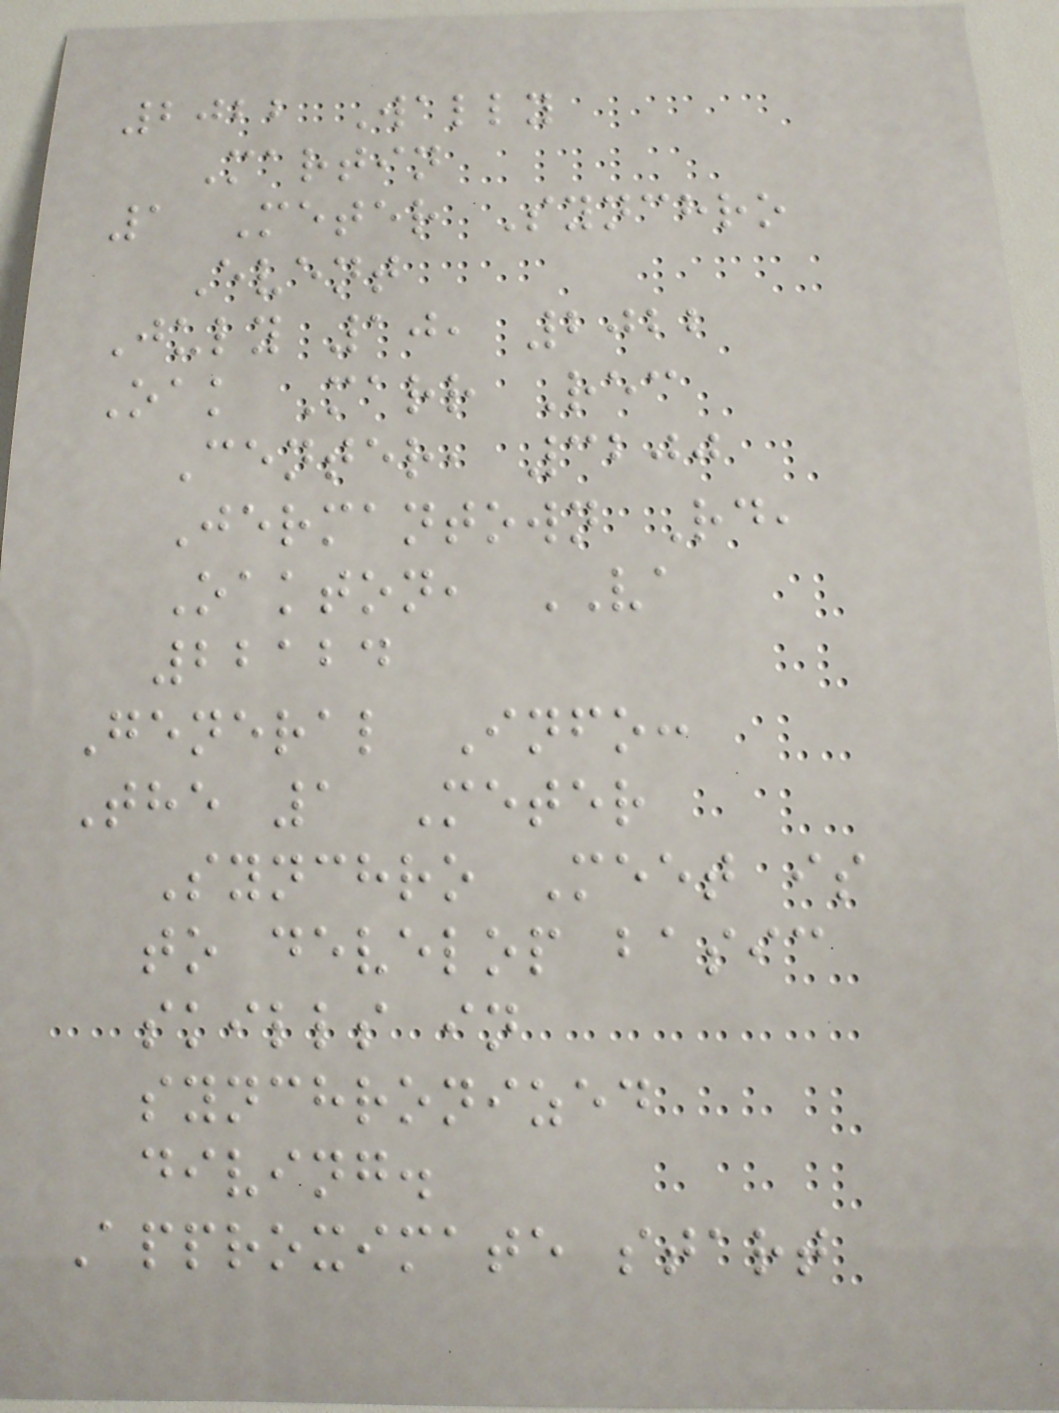2022 Wally
Martin
1 Meter Synchro
Event
July 10, 2022
Oak Marr Rec
Center, 3200
Jermantown Rd,
Oakton, VA
22124
General Info:
The 1 Meter
Synchro Meet is
to develop basic
skills in
synchronized
diving.
Approximate start
